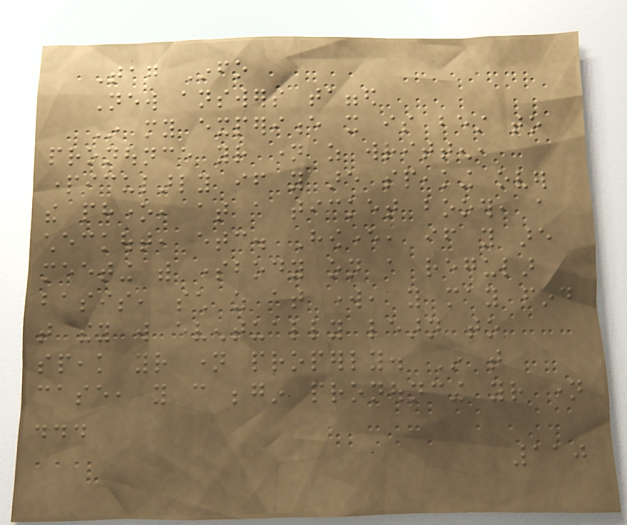Tag Info
New answers tagged
In my experience it is best to
pronounce your name as written,
particularly if you are speaking over
the phone, at a ticket booth, a
checkout, etc. However, if you are
meeting with somebody on a regular
basis, such as at work, you may find
that they will eventually learn to
speak your name properly. In that
case, you can begin pronouncing your name
...
110
